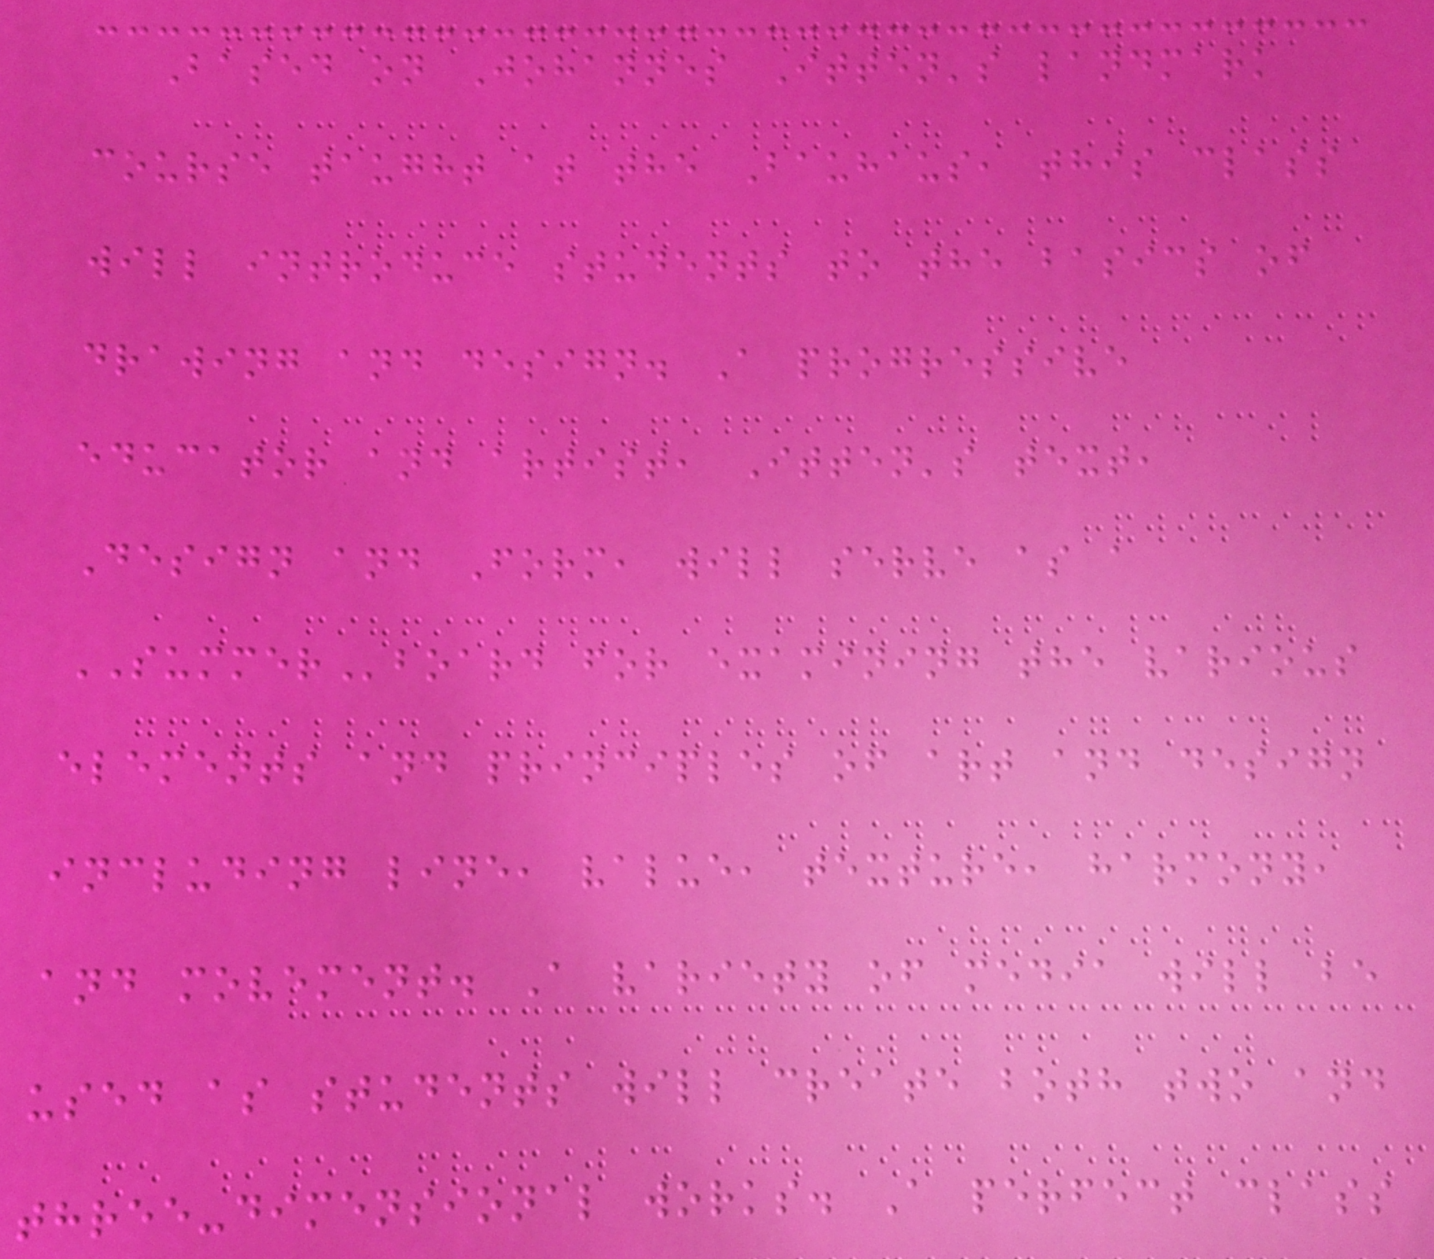Based on Johannes Itten's landmark
course taught at the Bauhaus, this class
will introduce students to the basics of
drawing and design. A progressive
educator and artist, Itten's text,
Design and Form, will serve as a
SUMMERboard for examining the various
elements and principles of art and design
including line, value, texture, harmony,
and movement. A variety of media will be
used as students will create both two and
three-dimensional works. A perfect class
